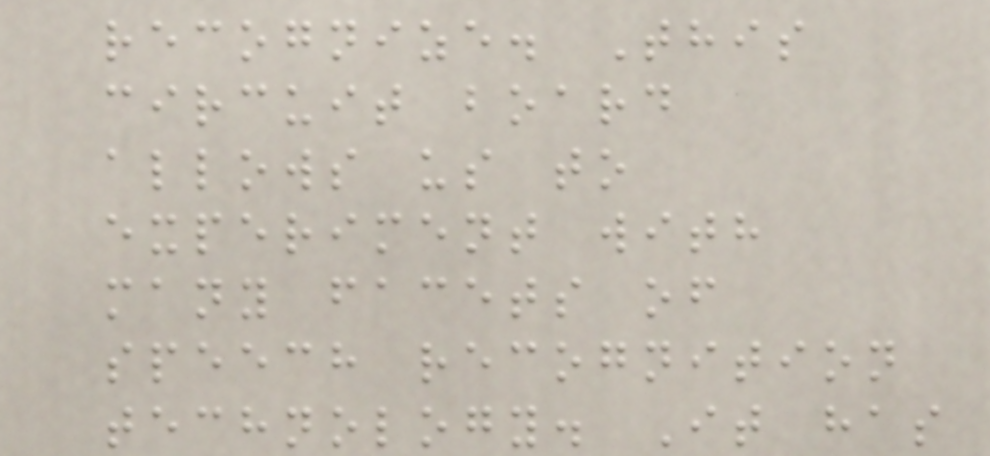recognize. This
circuit board
allows us to
experiment with
many facets of
speech recognition
technology. It has
